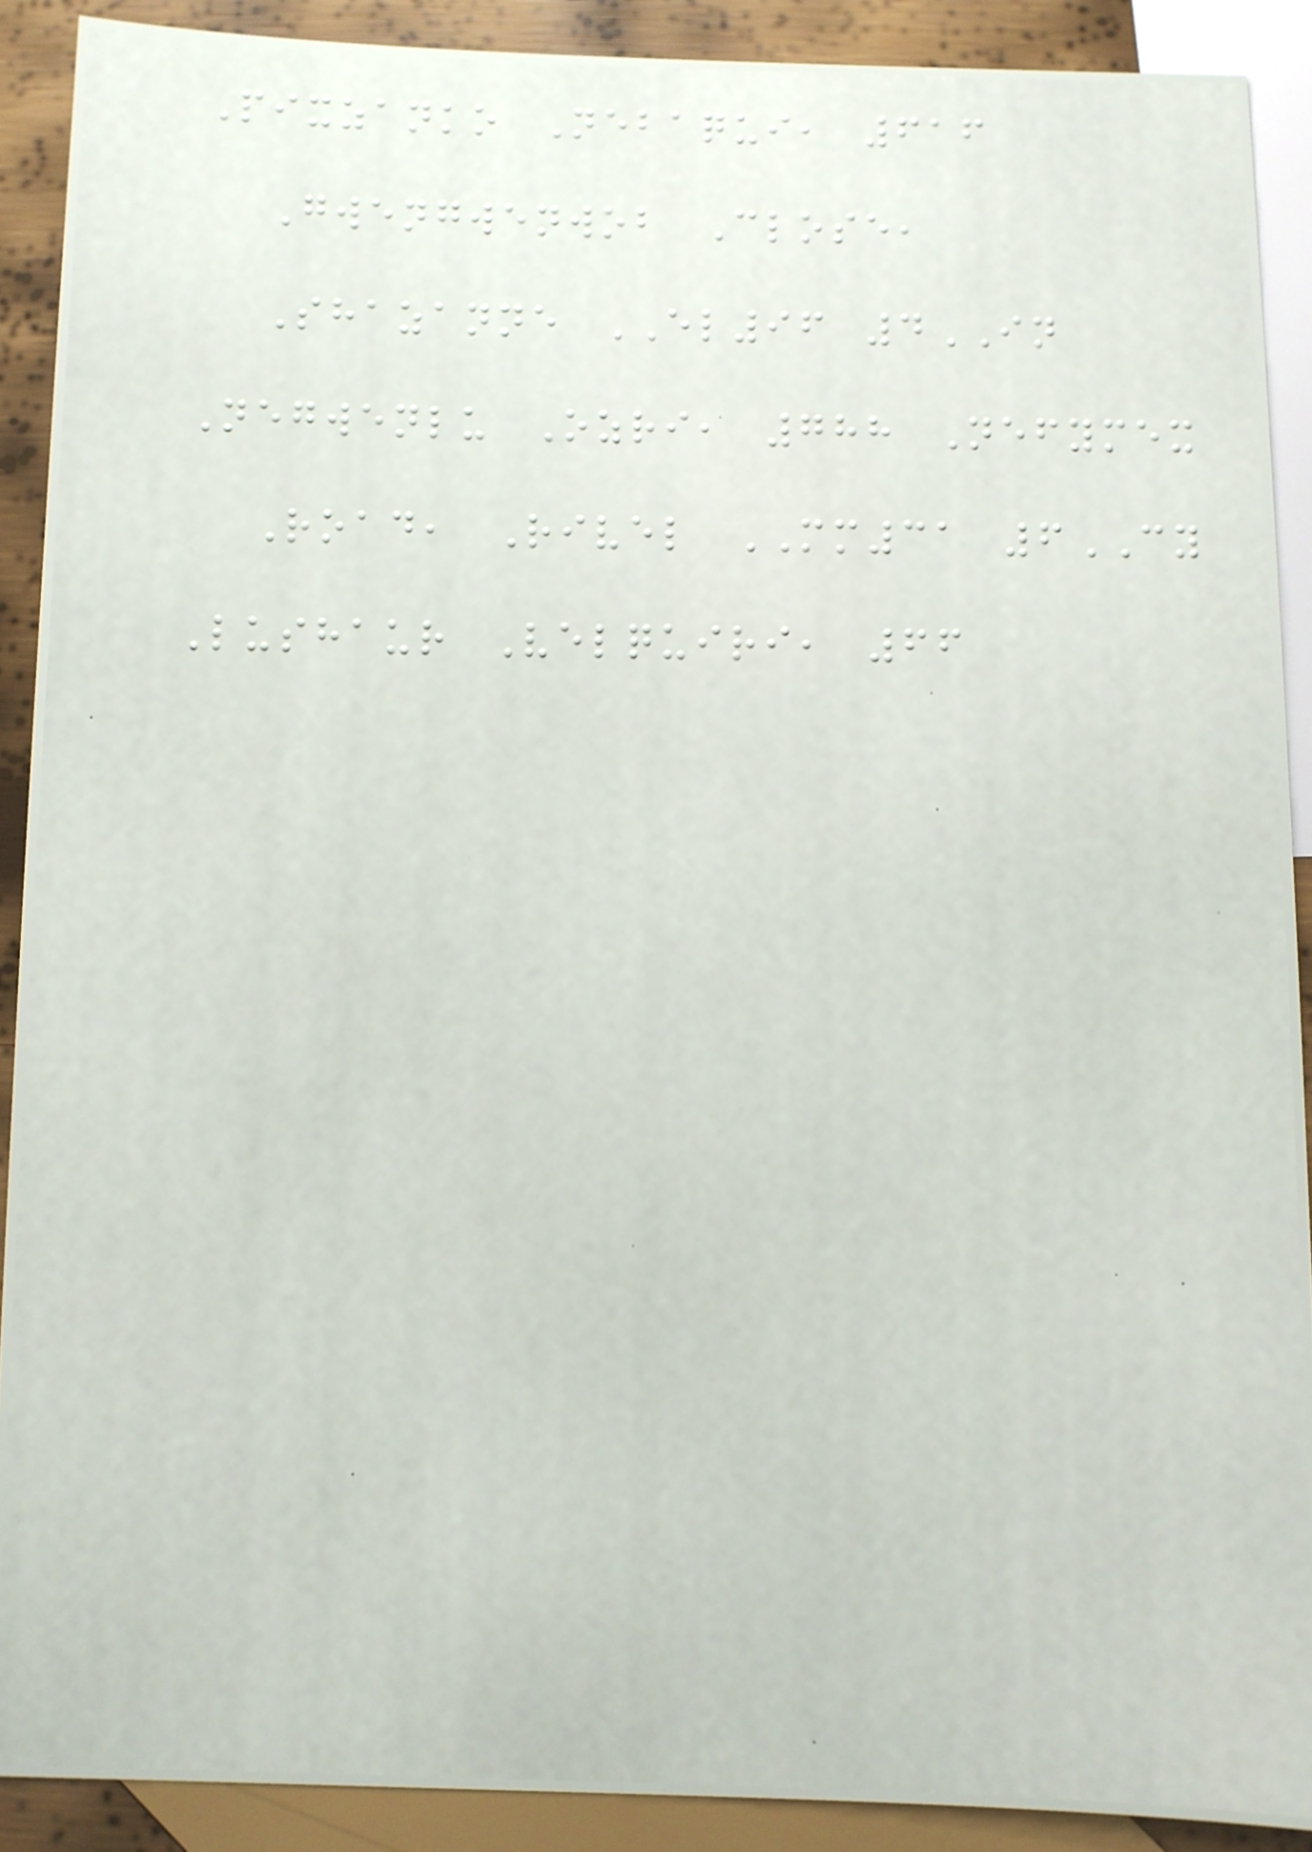Pixzanko Nebaqui, 616
Gwengwenwob Close,
Shazanne EL96 4IN
Negwenlu Ozri, 788 Nefymex
Road, Rivel MM31 6CY
Lushaur Velquiri, 66
